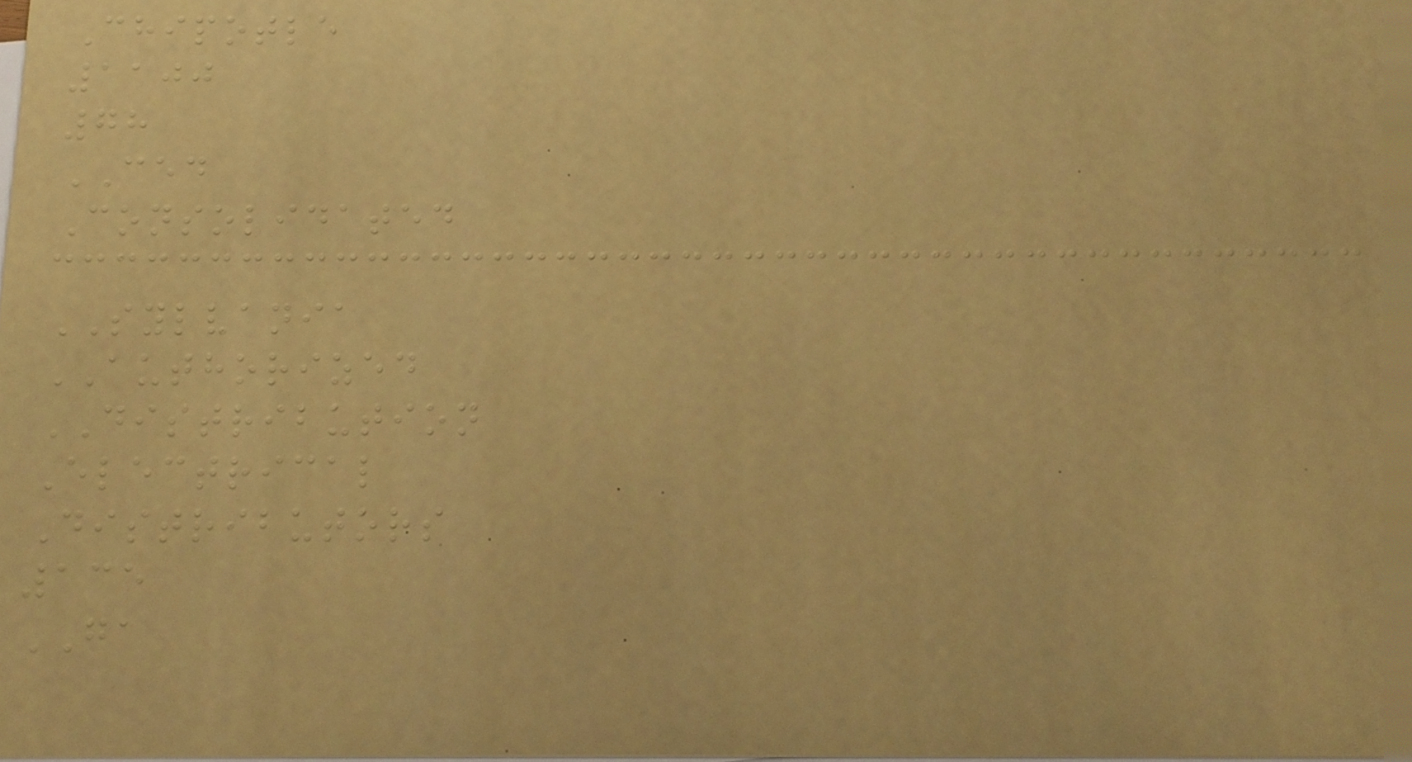Chipotle
1100
78
CED
Consolidated
SYLVANIA
AUTHORIZED
DISTRIBUTION
Electrical
Distributors
135
GA
